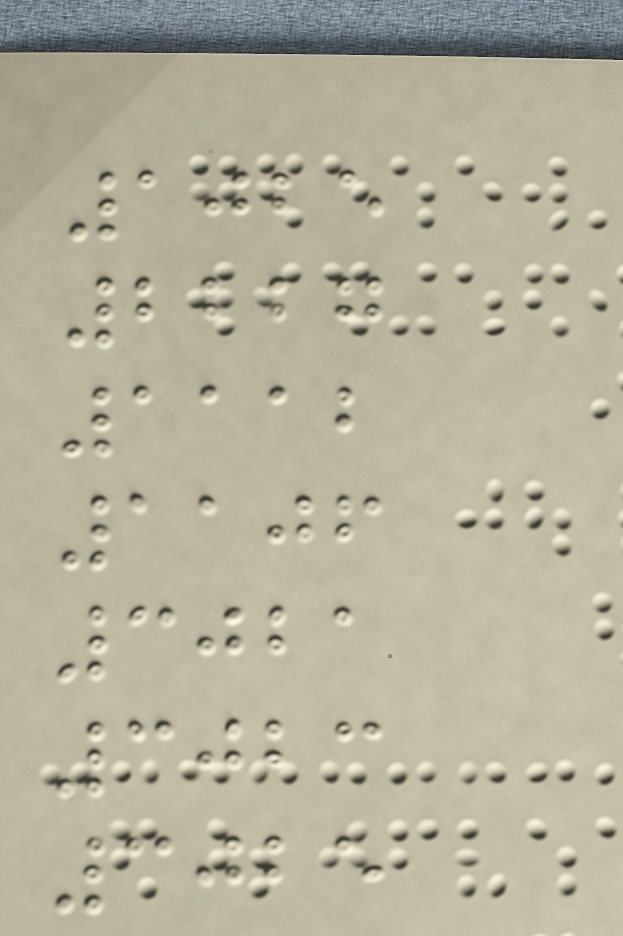1025
2227
1112
1106
3021
3023
3025
